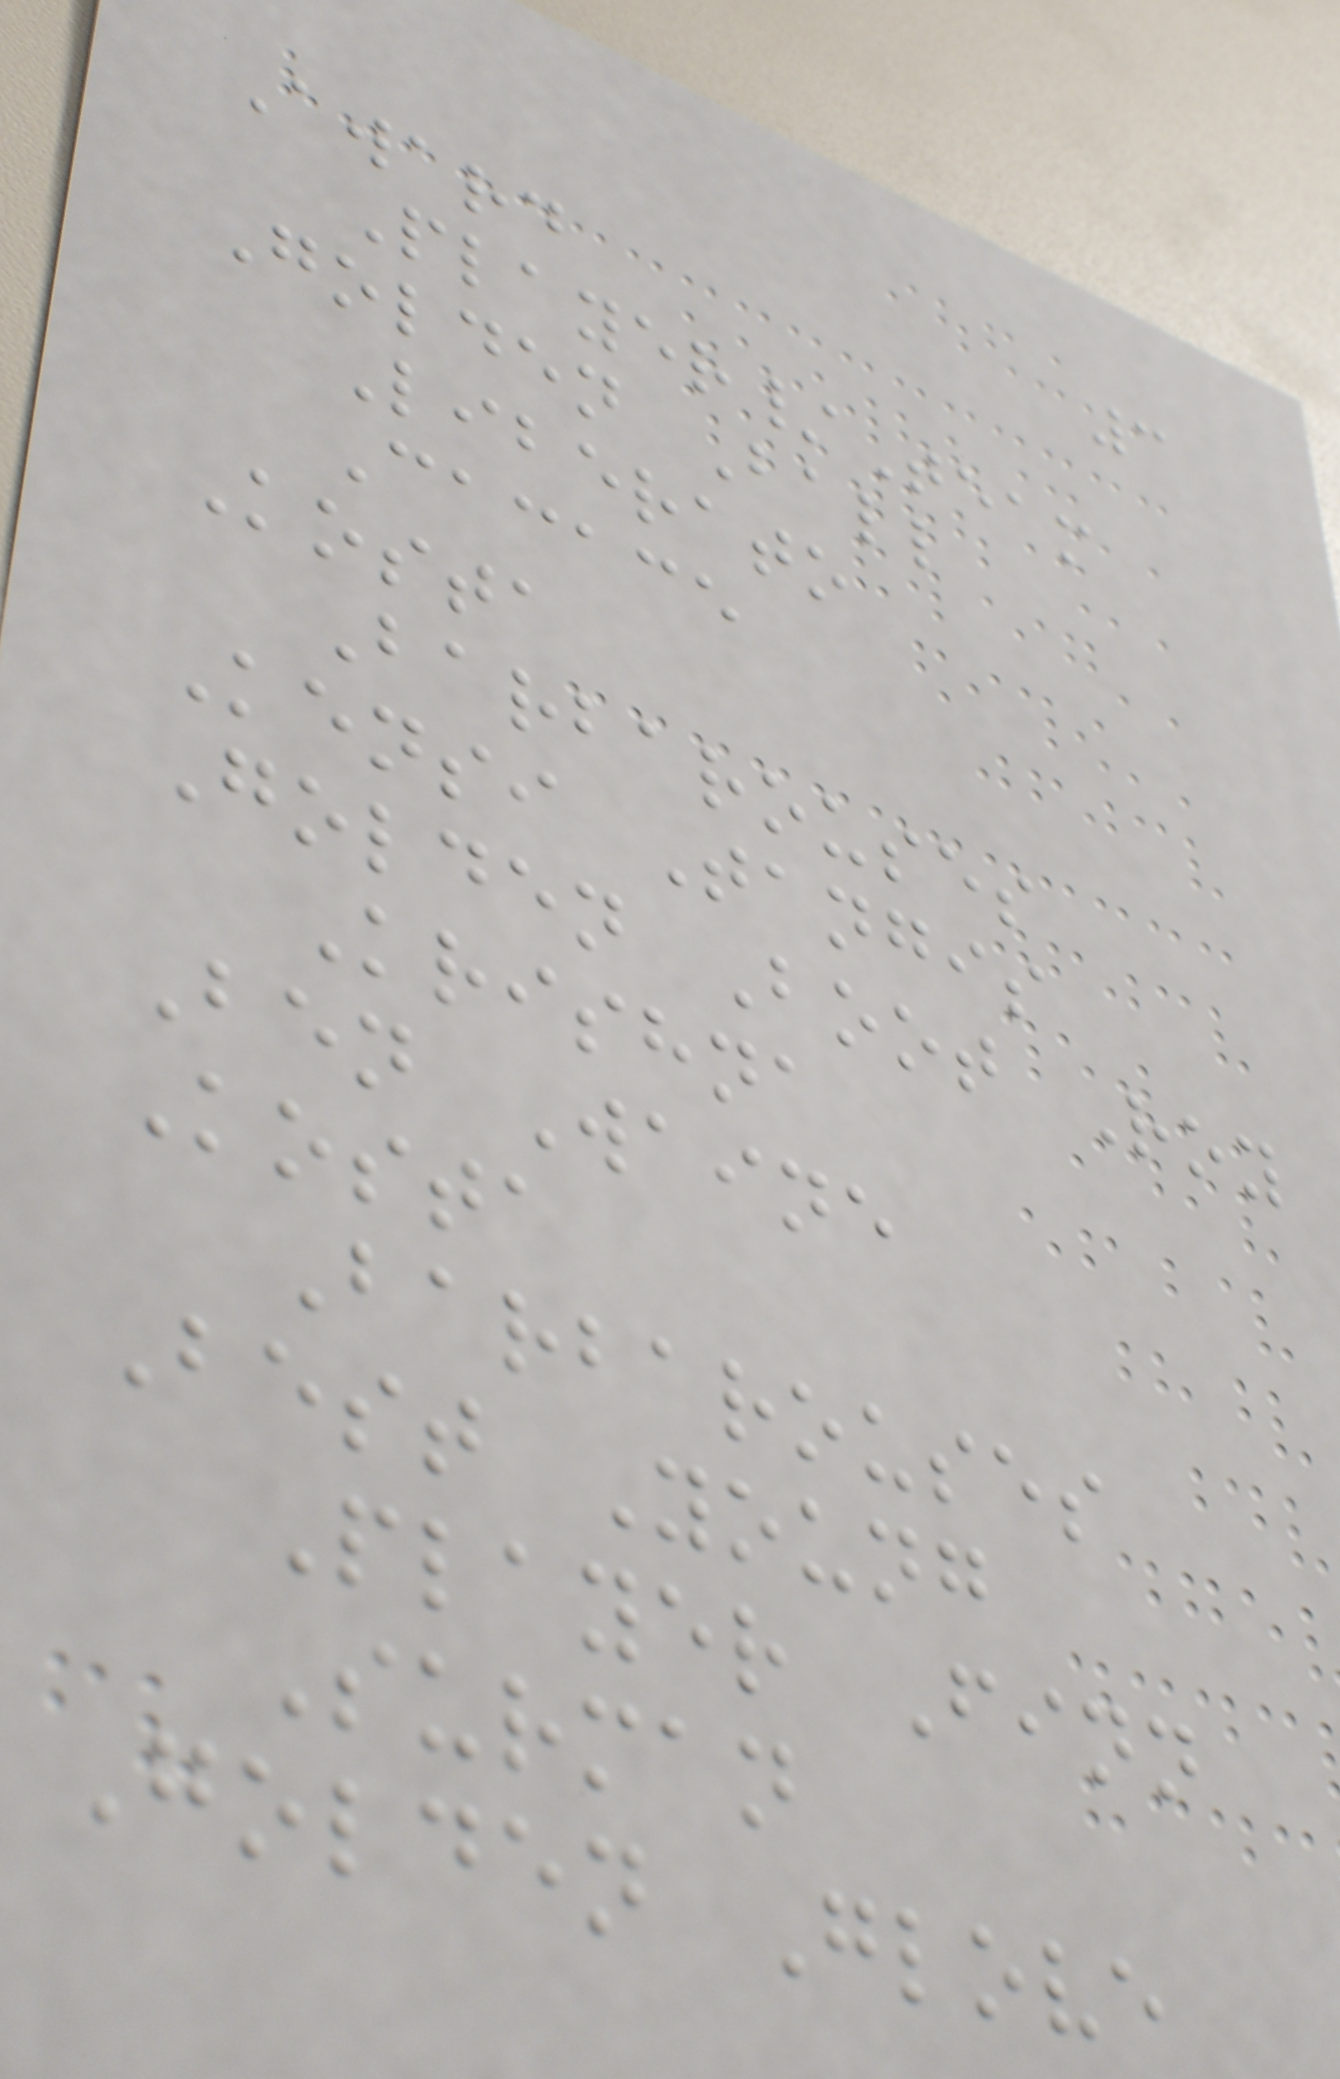3
Award
Player/Team
Golden Ball
Liberato
Cacace
Kosta
Barbarouses
Kensi Tangis
Golden Boot Roy
Krishna
Ben Waine
Kosta
Barbarouses
Best Young
Player Finn
Surman
Golden Glove
